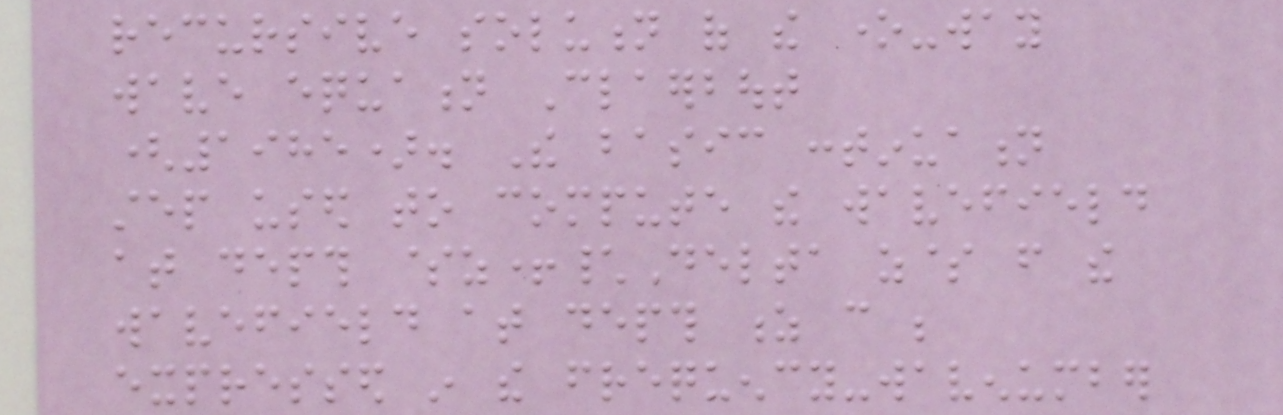recursive solution of the one-way
wave equation Claerbout
(1985). The basic continuation
step used to compute the wavefield
at depth $z+\Delta z$ from the
wavefield at depth z can be
expressed in the frequency-wavenumber
